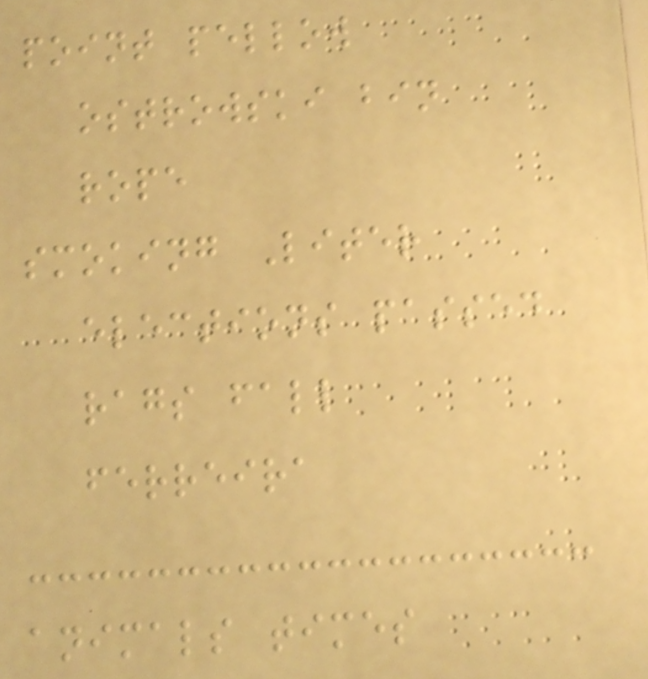point pellow
ostrowski bin
rope
smoking Liter
elections passed
rags fall
ferreira
animals times
